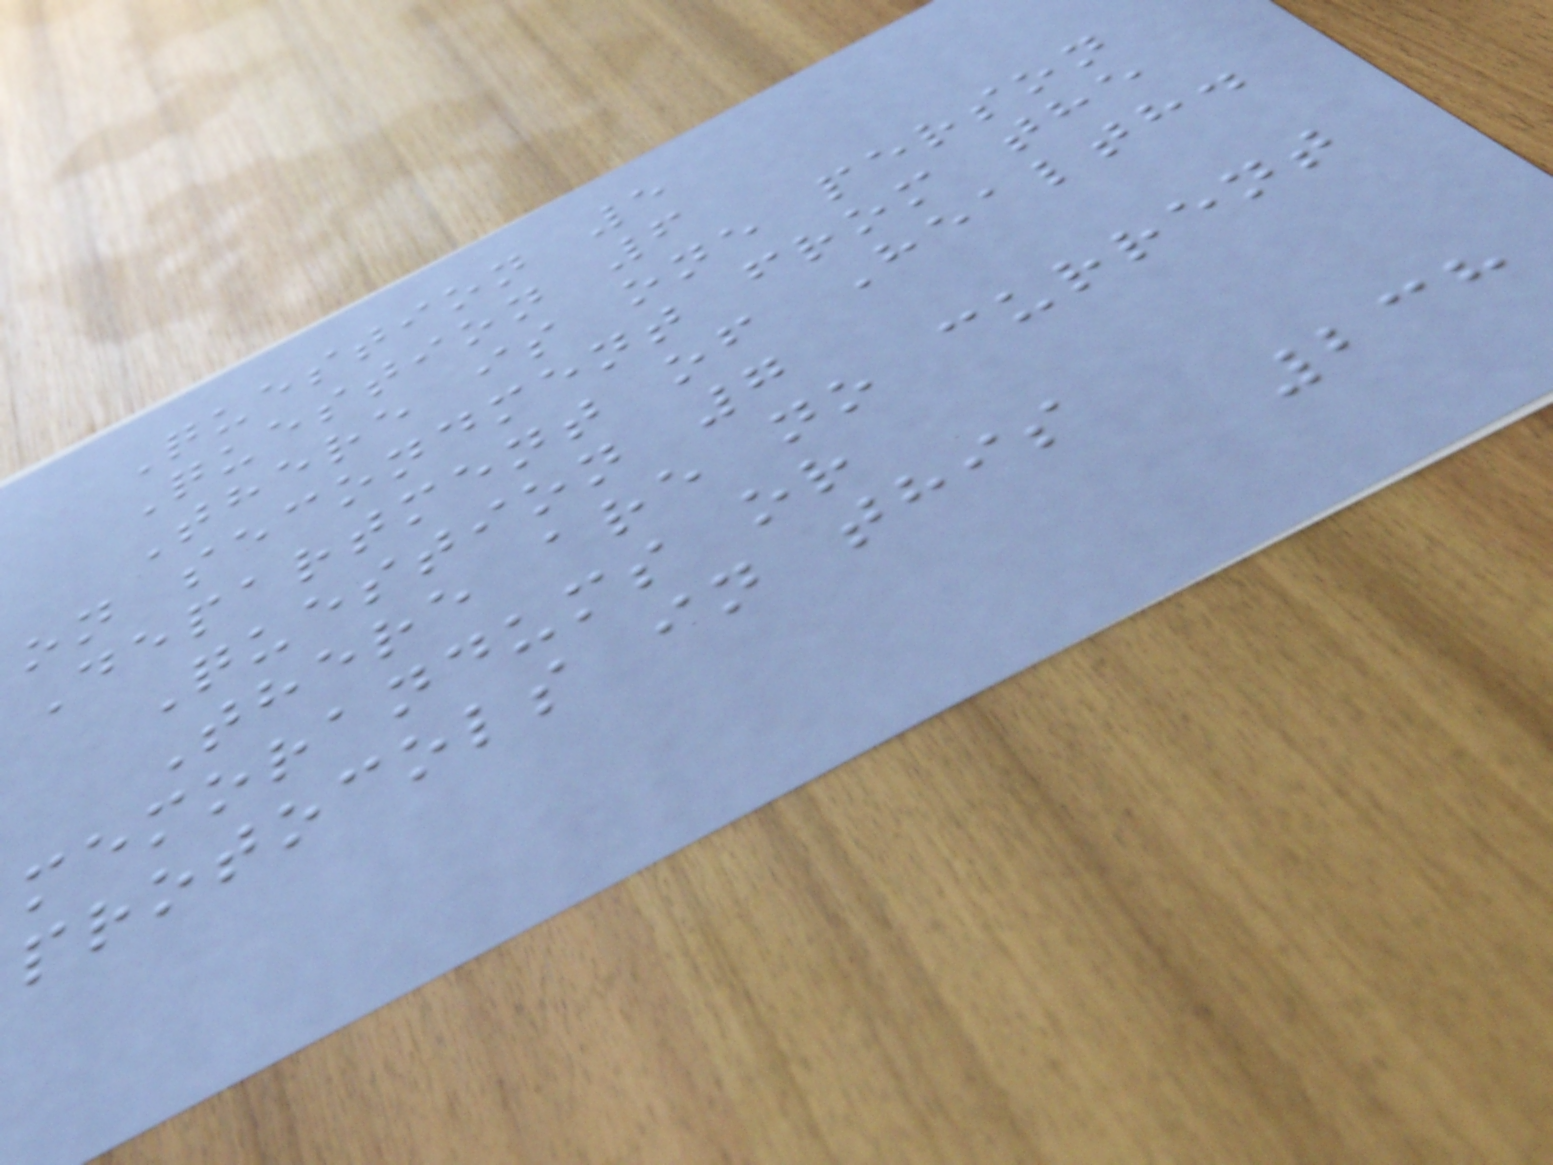Question 5
Question 6
There is one person
on secondment from the
Department of Health.
Question 7
There are no current
memorandums or
protocols in this
238
